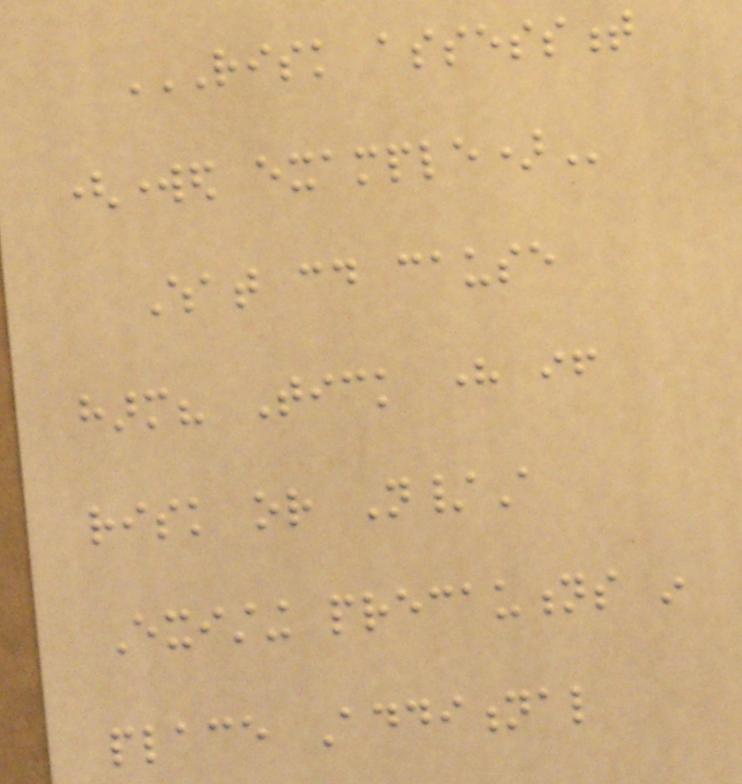RISK ASSESSMENT
(WORKED EXAMPLE)
What could cause
harm? Tick here if
risk or N/A
Existing precautions in
place Additional
